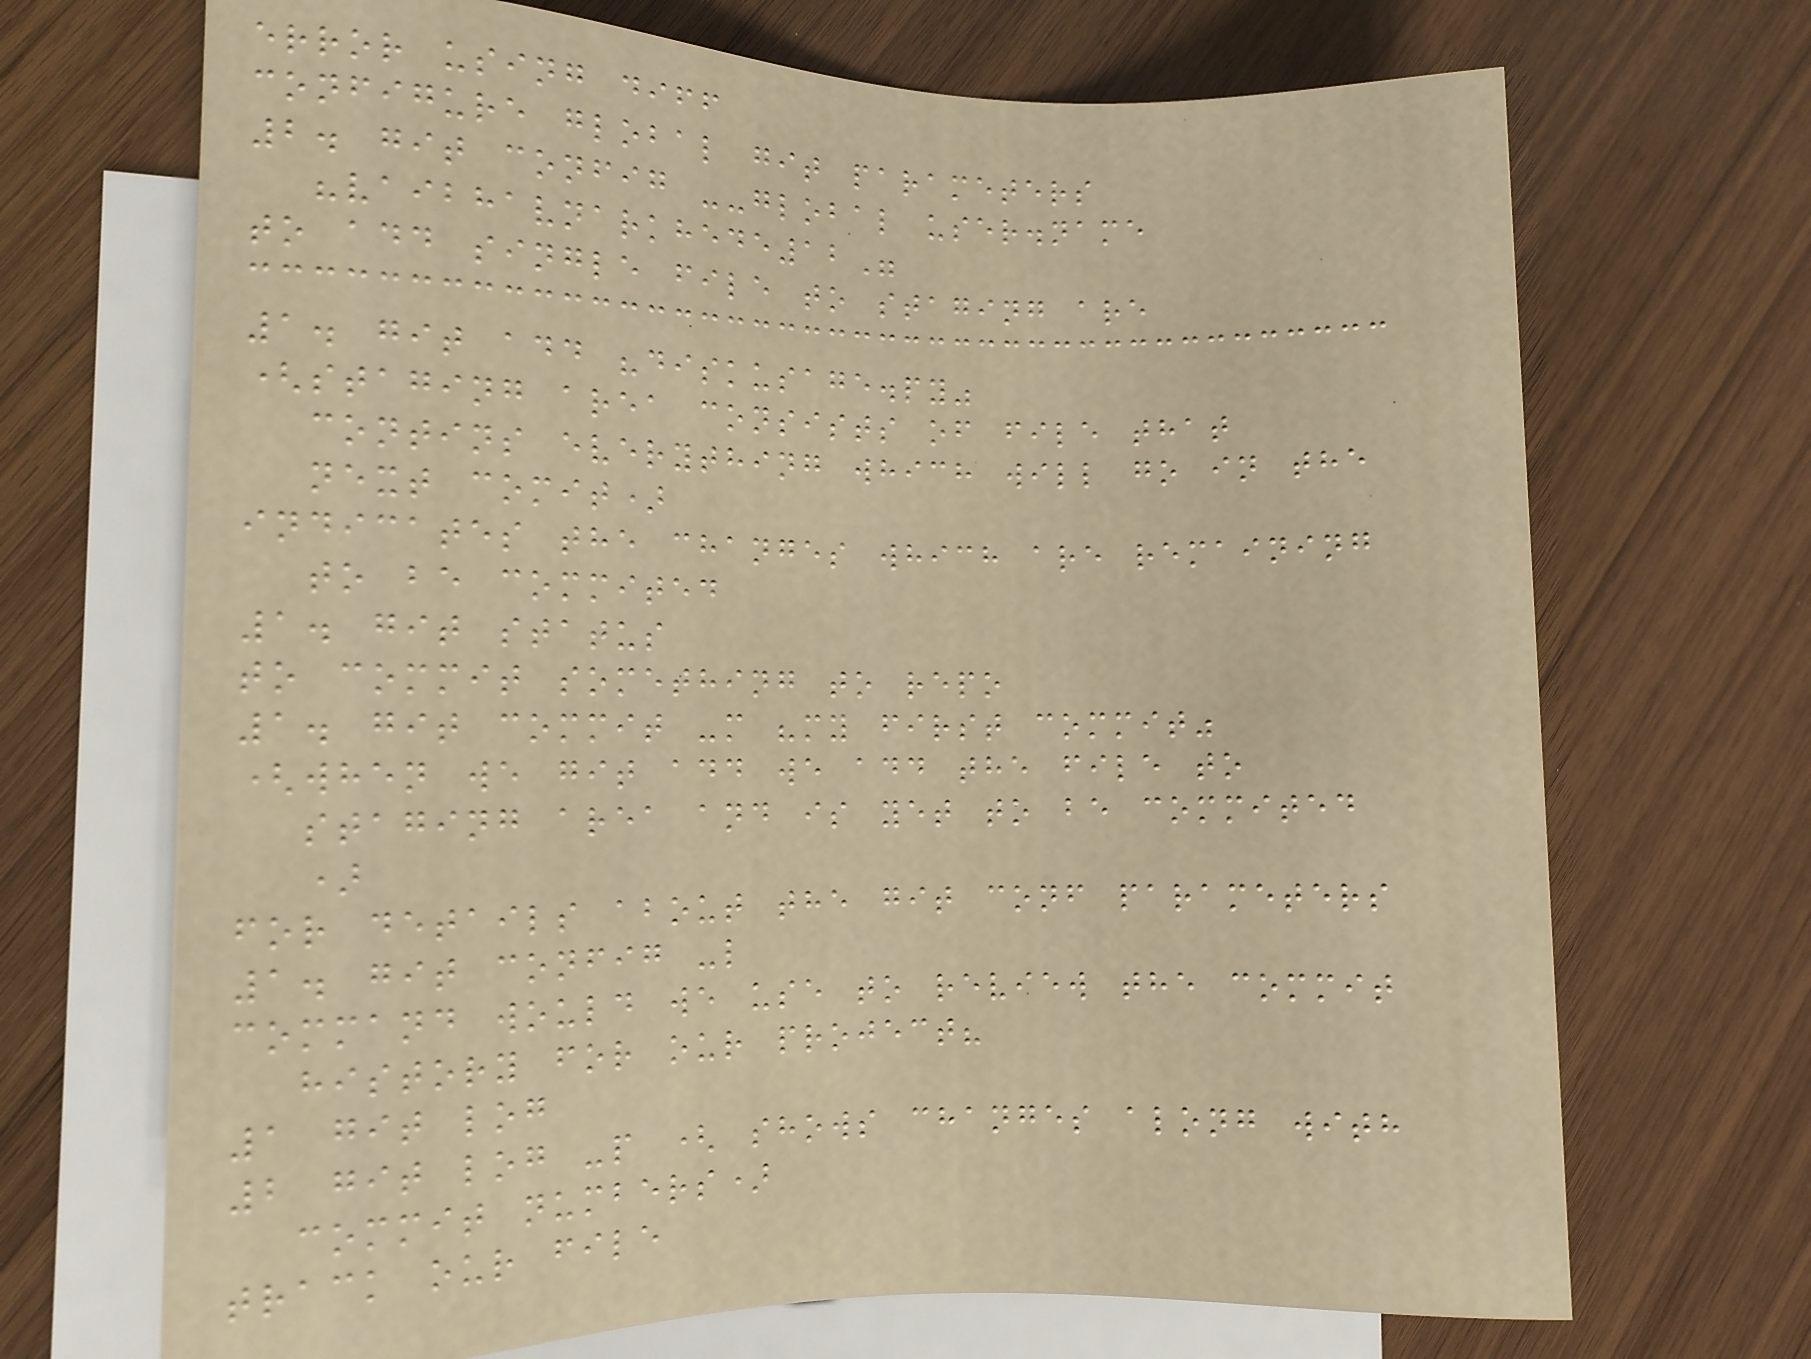error using diff
configure global git parameters
2. git config --global user.name
"vaibhavnarkhede12"
to add single file to staging are
1. git add "diskusage.py"
(staging area consists of file that
contins everything which will go in the
next comit)
indicates the changes which are remaining
to be commited
1. git status
to commit something to repo
1. git commit -m "my first commit"
(when we git add we add the file to
staging area and is yet to be commited
)
for details about the git conf parameters
1. git config -l
command would we use to review the commit
history for our project?
1 git log
2 git log -p ( shows changes along with
commit numbers)
track our file
